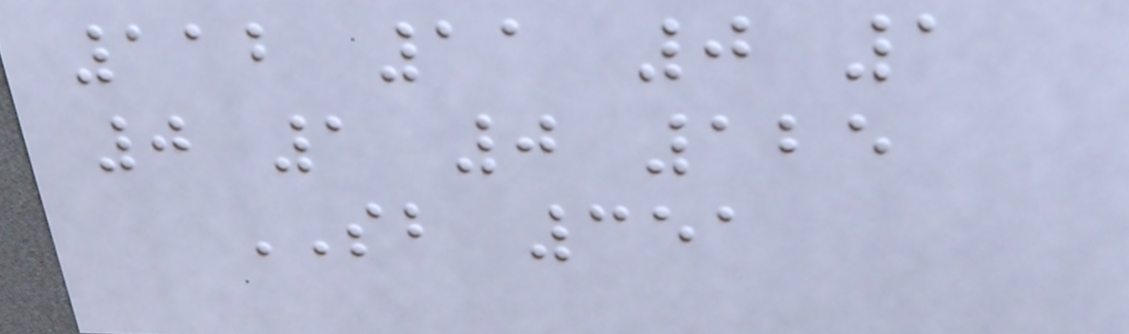112 11 0 1
0 1 0 125
SB 351
